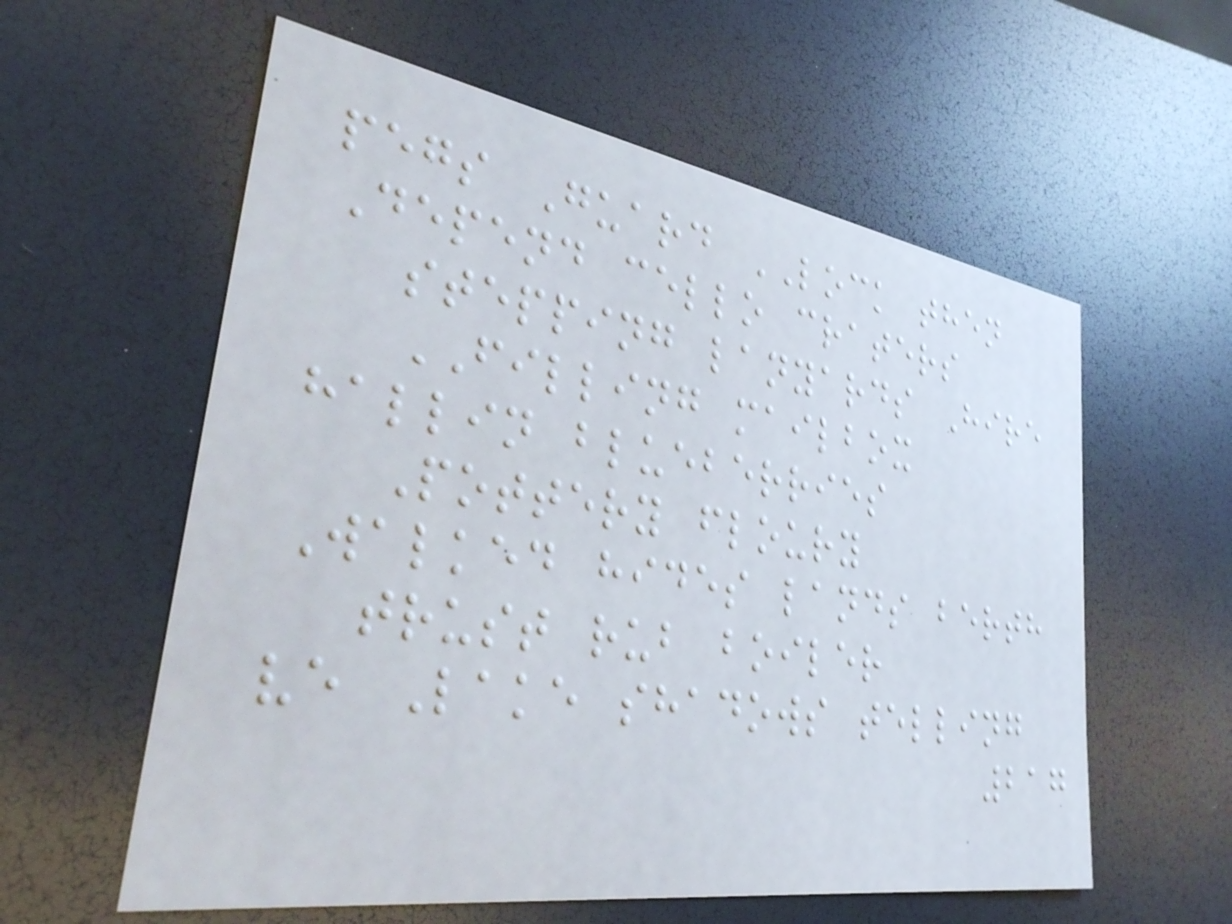pegs Guard LOCK then
Depend cello craters
stepping lanyards Hire
FILLING mailbox
hallin blueberries
Pottery floury
Walked hides lands berth
trust rub boiler
ve Lake shadows telling
217
